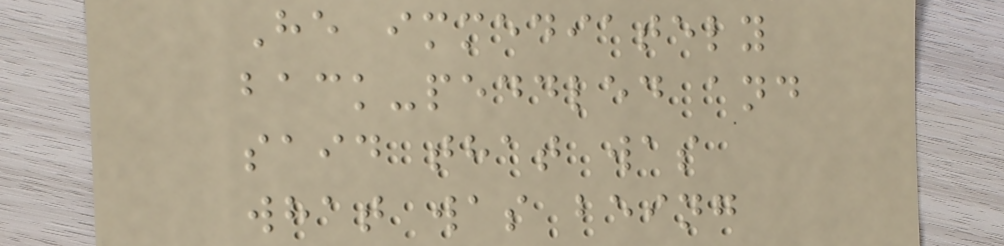He immediately
back-peddled and
said that was
what was being
